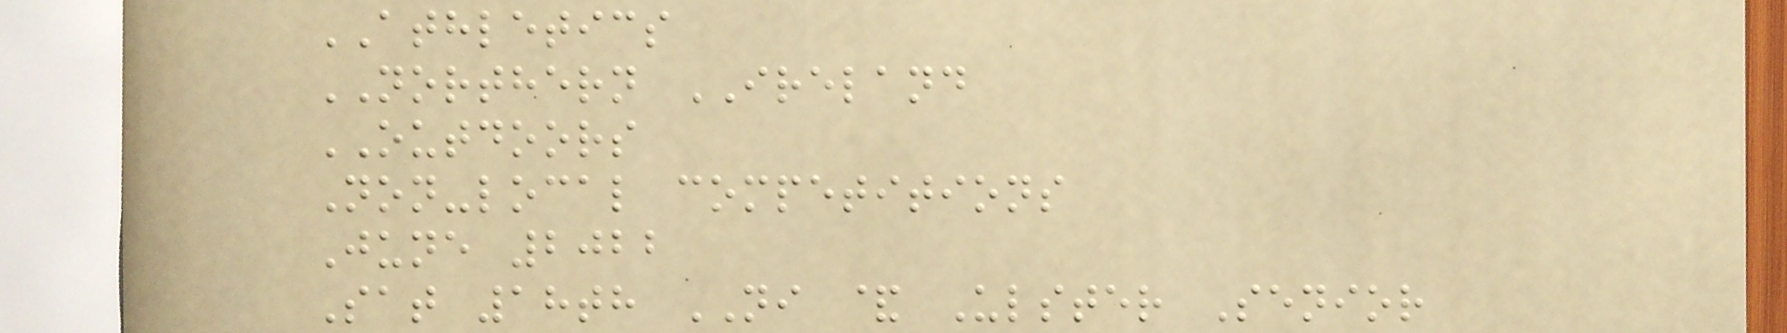ATHLETICS
NORTHERN IRELAND
OUTDOORS
Non-local competitions
June 2022
Sat 18th NI & Ulster Senior
